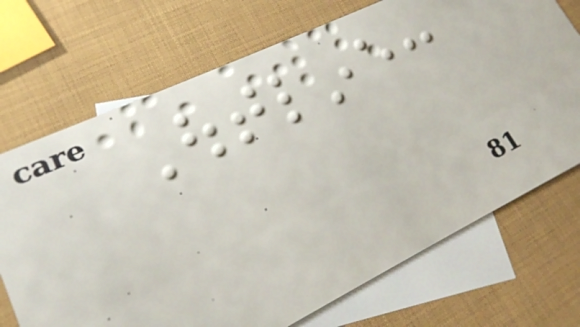Outline:
